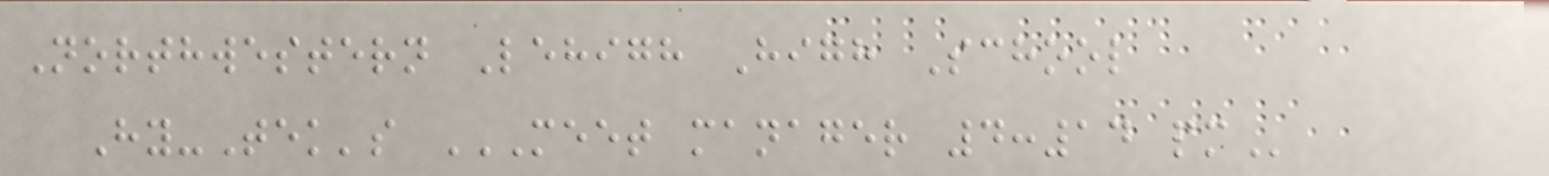Northwestern Lehigh High School
Hy-Tek's MEET MANAGER 4:14 PM
